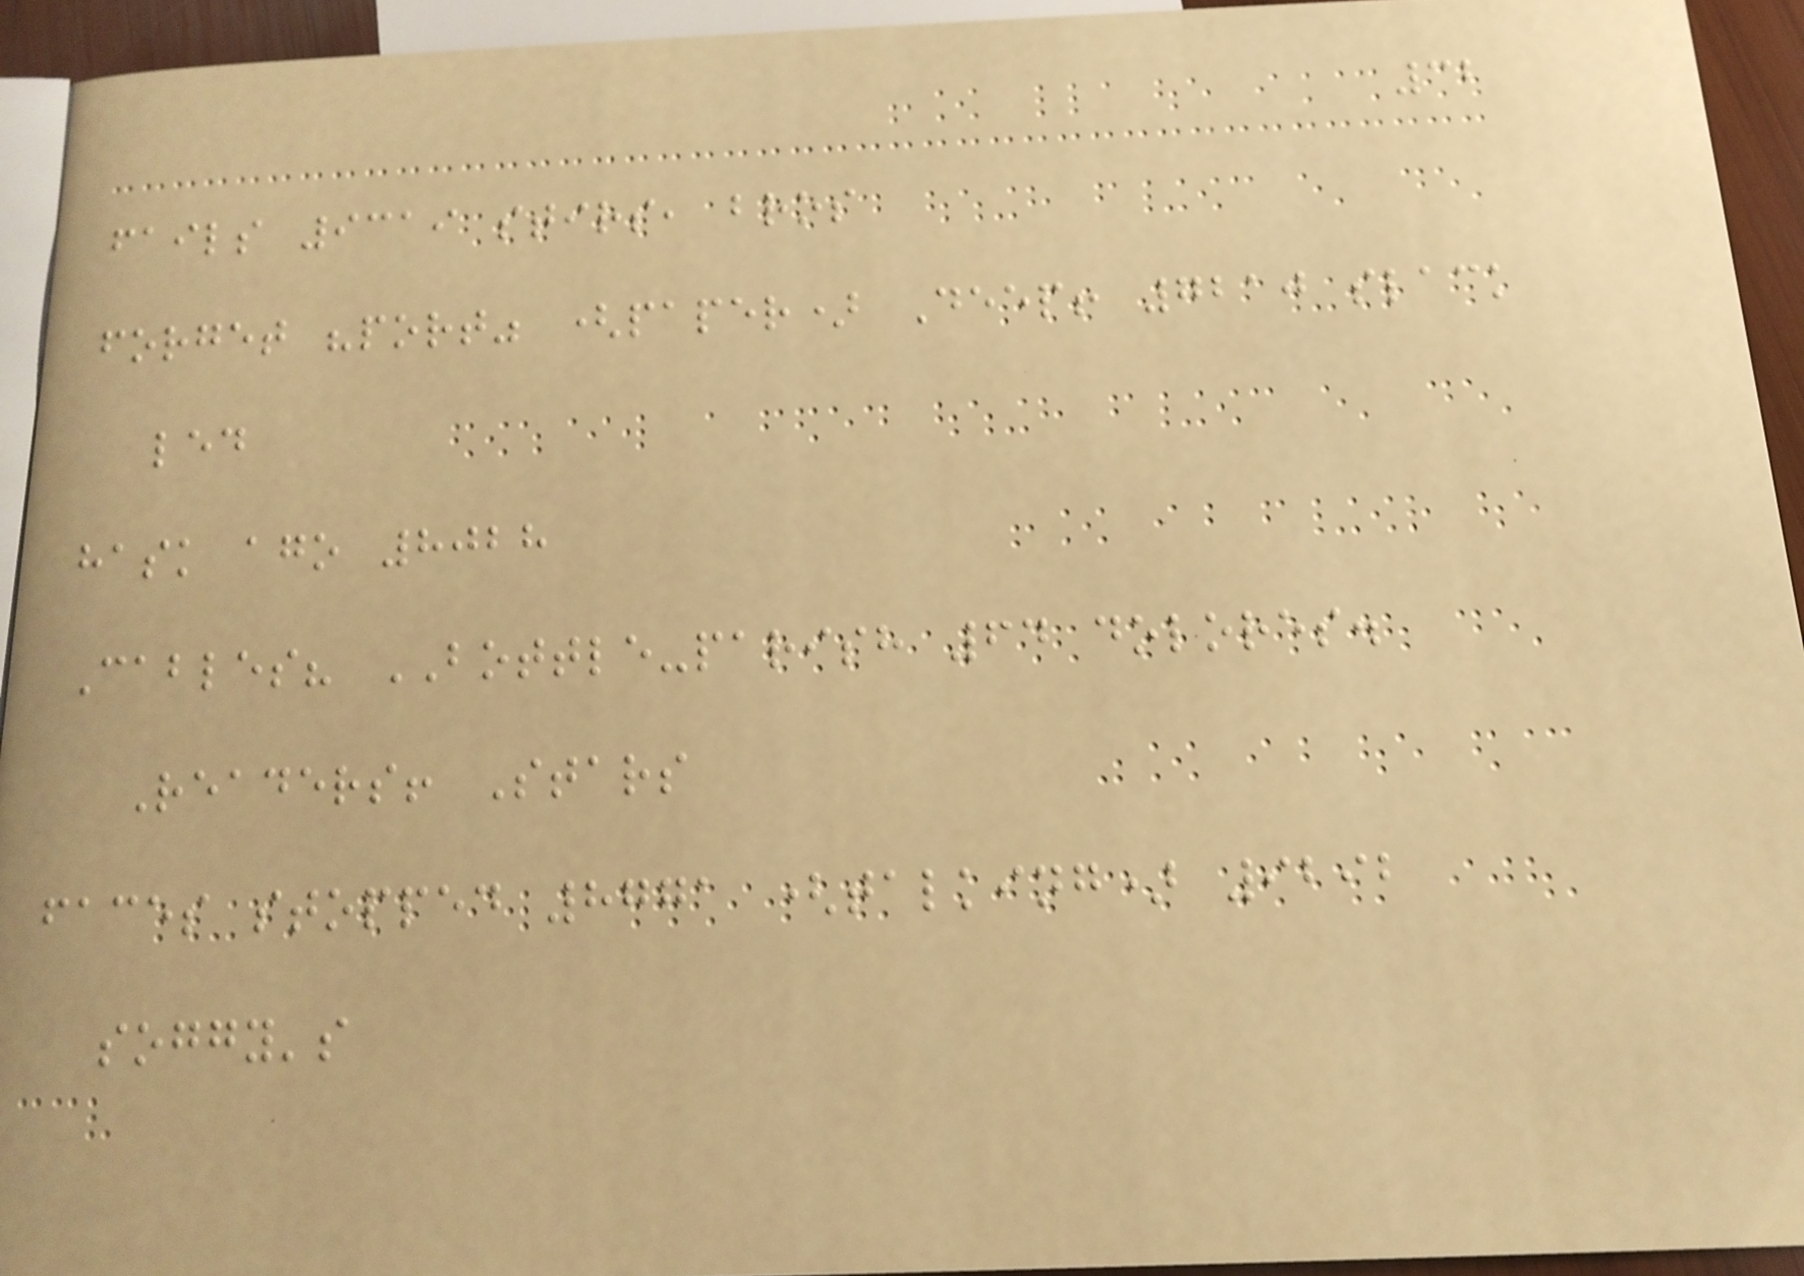32
fails 9319 stirs, bros
forget "port" (paper) Deep! 7210 slack
led
hask ago 8028
Cables? BOTTLE-parish 64 dolores.
Readers! Stars
faces stopped 8771 (talking) 9292
soggy's
